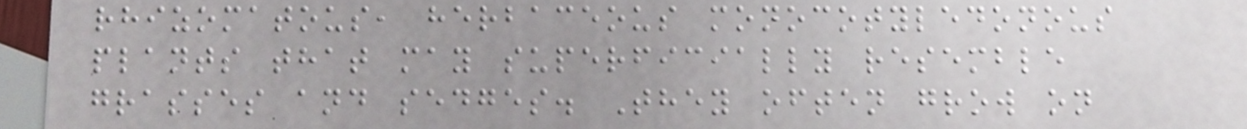rhizomatous, herbaceous monocotyledonous
plants that may superficially resemble
grasses and sedges. They often grow on
